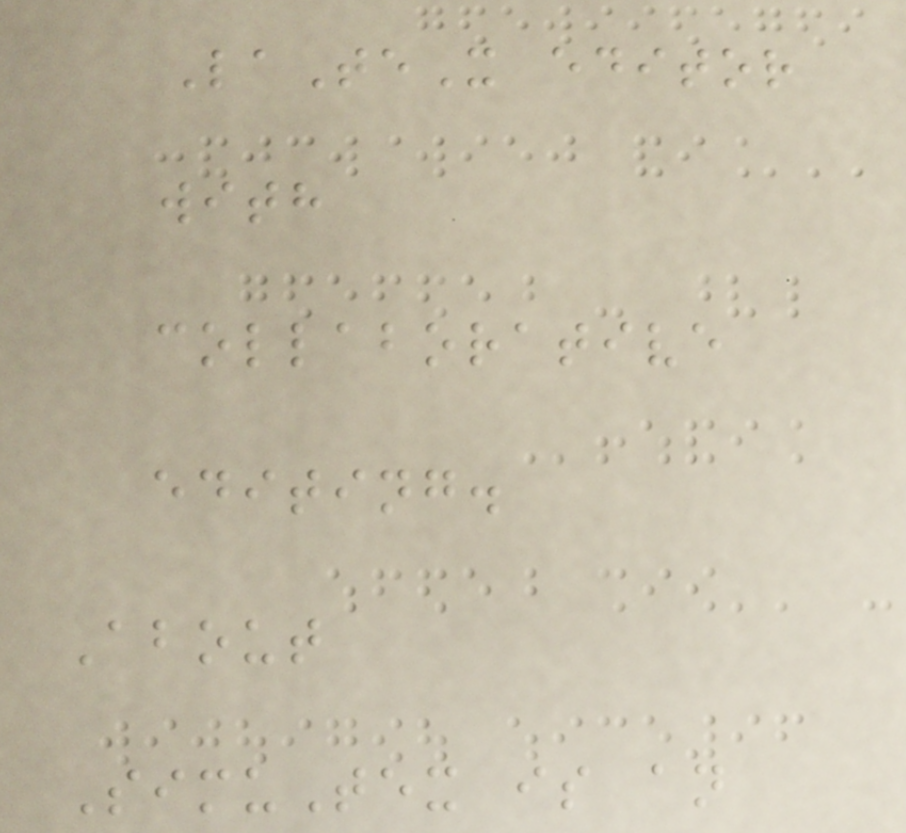LaTeX editor
with
collaborative
editing.
About
SimuTex is an
